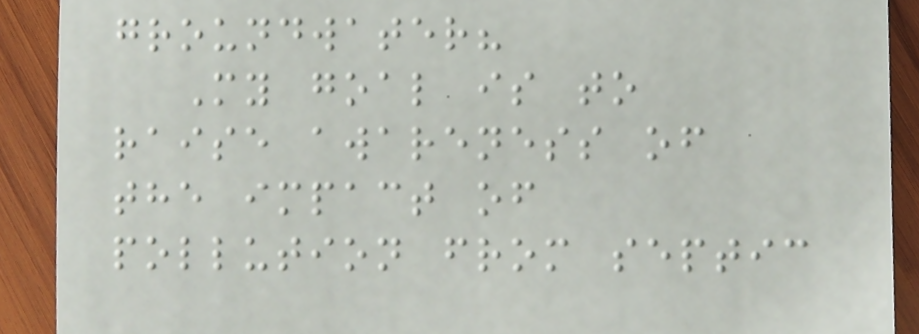groundwater?
My goal is to
raise awareness of
the impact of
pollution from septic
